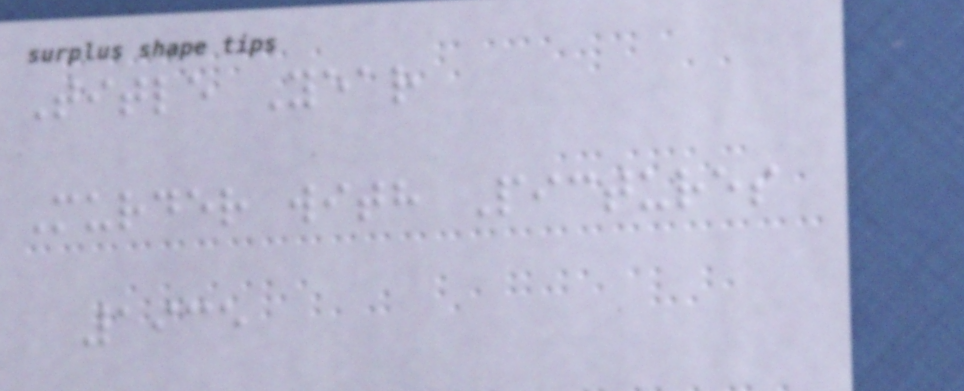Title Year
Murder with Pictures
1935
